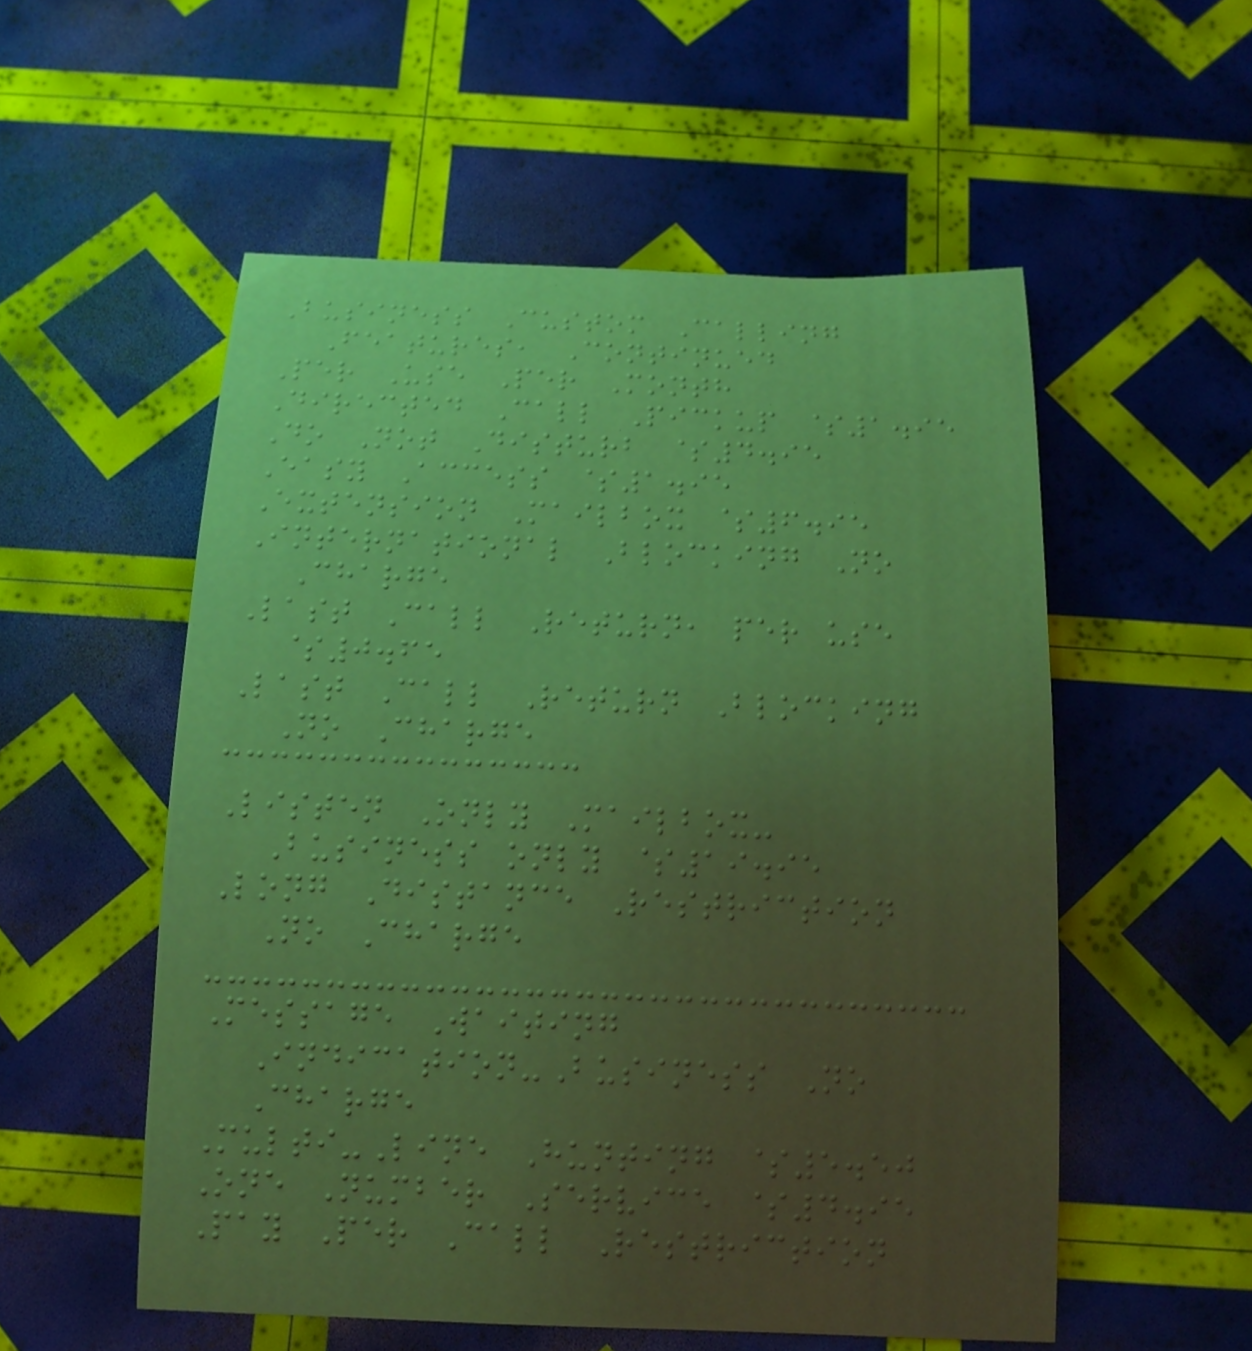Business Custom Calling
Features, Continued
Per Use Per Month
Directed Call Pickup $1.95
Do Not Disturb $4.95
Easy Access $1.95
Extension Mailbox $6.95
International Blocking No
Charge
Last Call Return, per use
$0.65
Last Call Return Blocking
No Charge
Listen Only Mailbox-
Business only $19.95
Long Distance Restriction
No Charge
Message Waiting
Indication-Business No
Charge
Multi-Line Hunting $5.50
One Number Service $4.95
Pay Per Call Restriction
